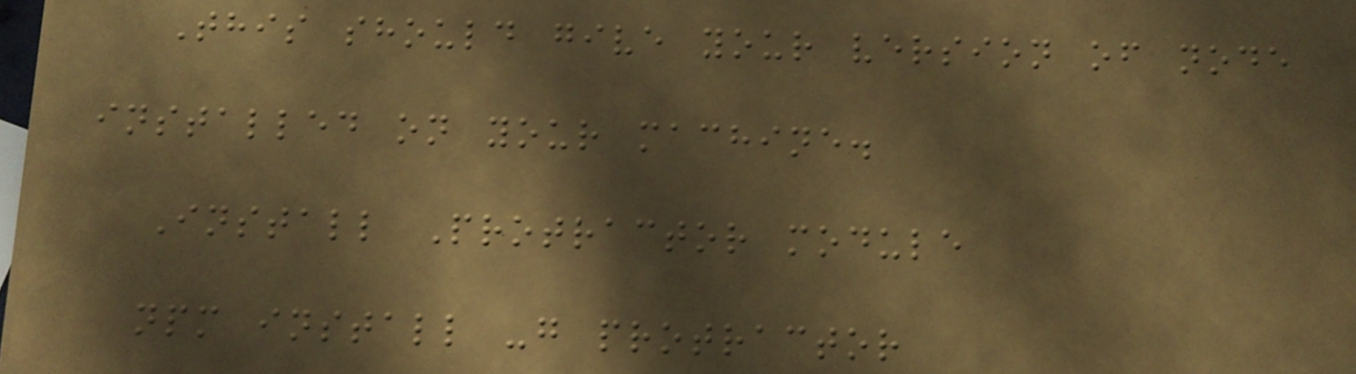This should give your version of node
installed on your machine.
Install Protractor module
npm install -g protractor
